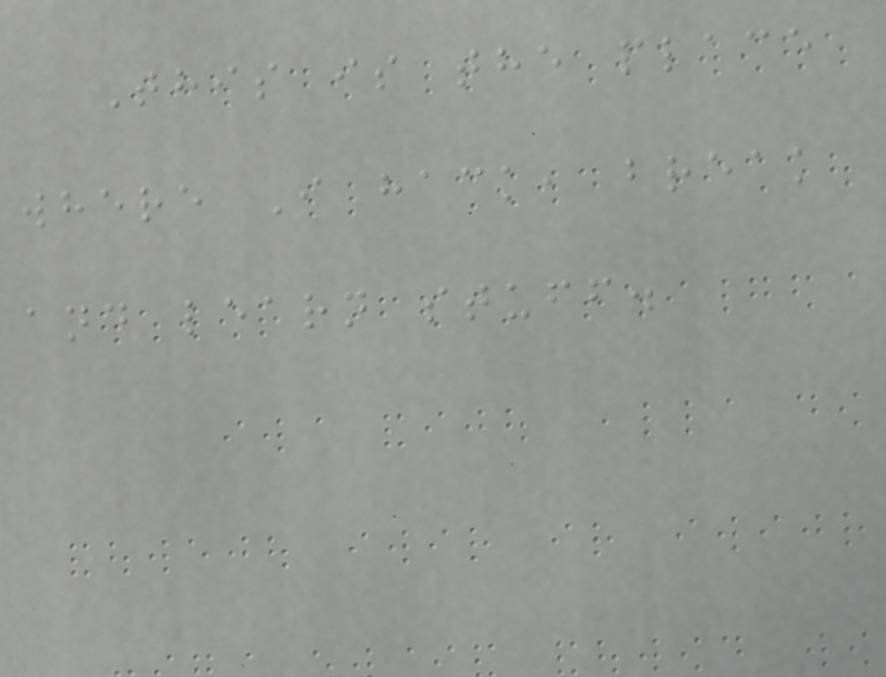This is the place
where I hack, break
and learn stuff.
